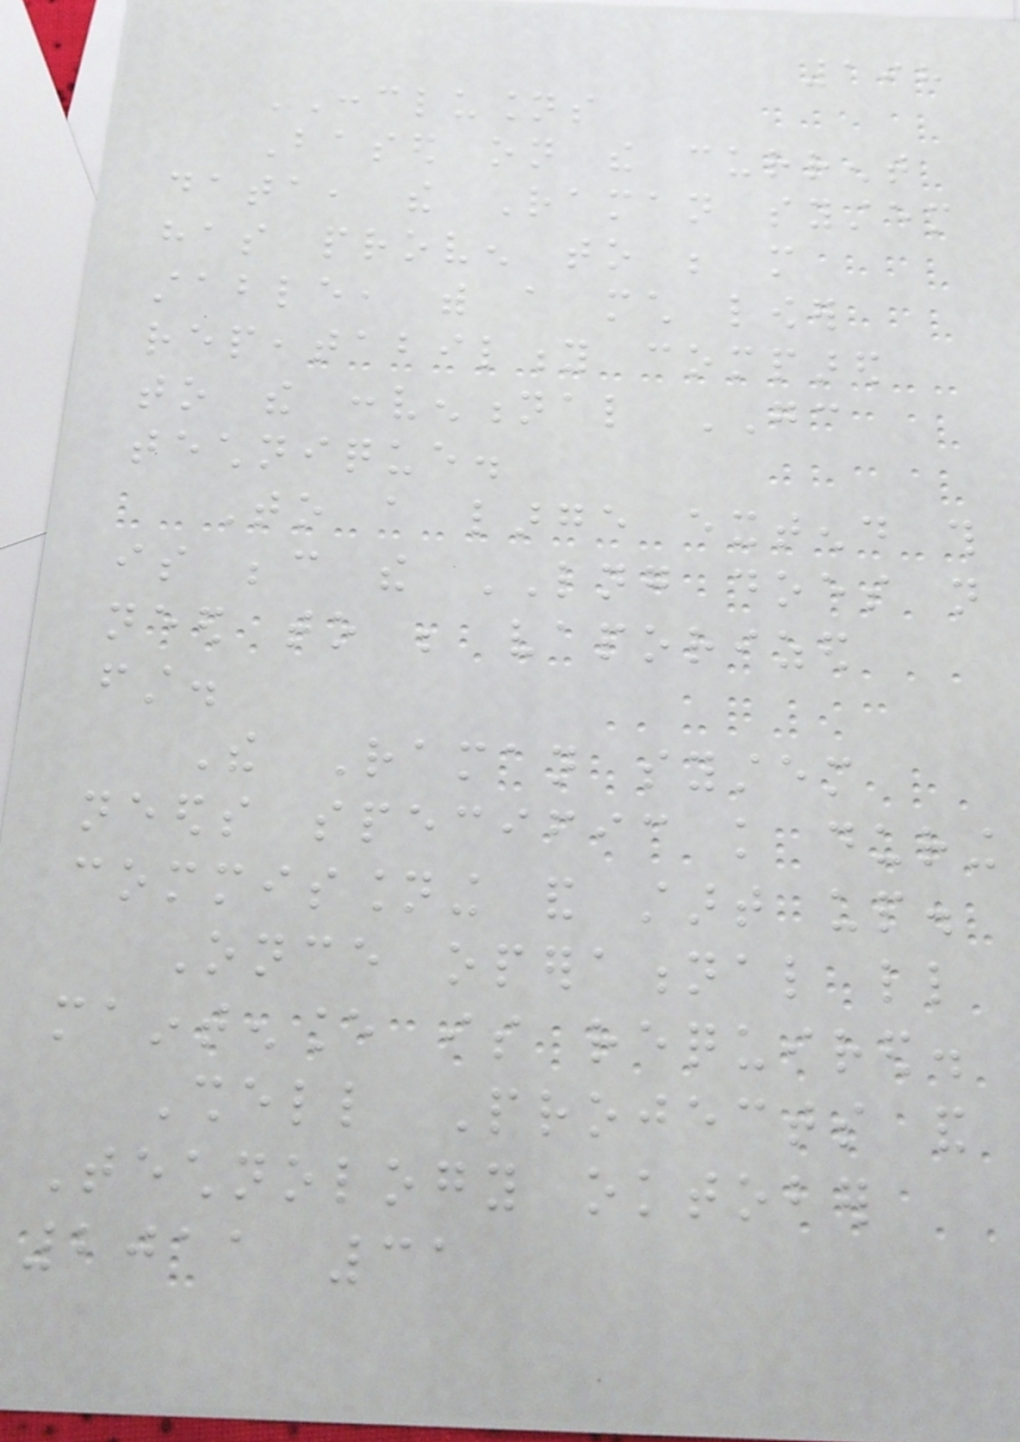198
CONCLUSIONS
Based on the current
data, the Raman system
has proven to be more
stable, with a much lower
repeatability compared
to the conventional GC
technique.
To a large extend this
is because the LNG does not
need to be vaporized
first.
The Raman system
needs specific knowledge during
commissioning and start up.
Once operational little
maintenance is required.
Shell Projects and
Technology oktober
2011 31
